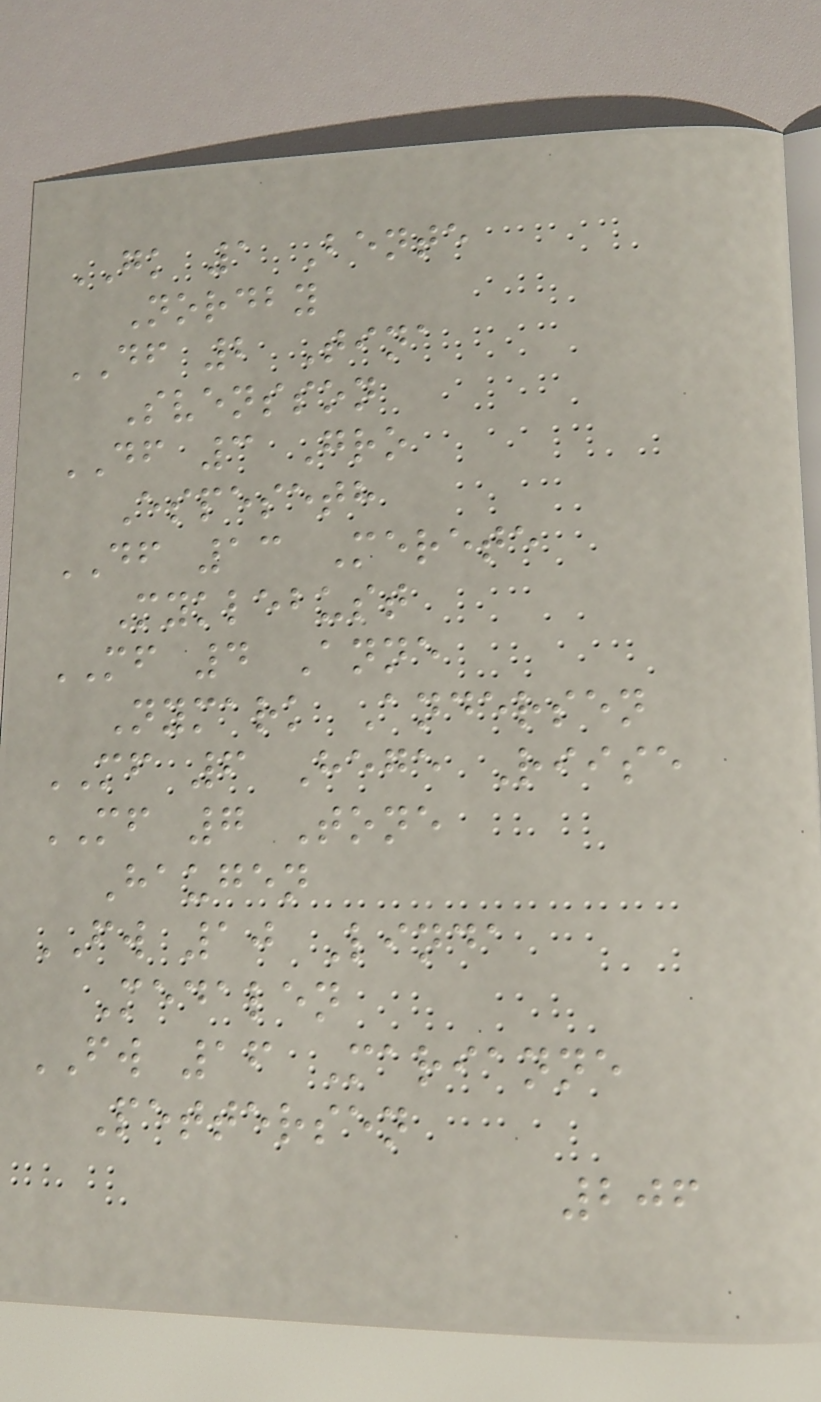GK 1 Bente
Nordby
DF 2 Tina
Svensson
DF 3 Gro
Espeseth
DF 13 Merete
Myklebust
MF 4 Anne
Nymark Andersen
MF 6 Hege Riise
MF 7 Tone
Haugen
FW 10 Linda
Medalen
FW 16 Marianne
Pettersen
206
